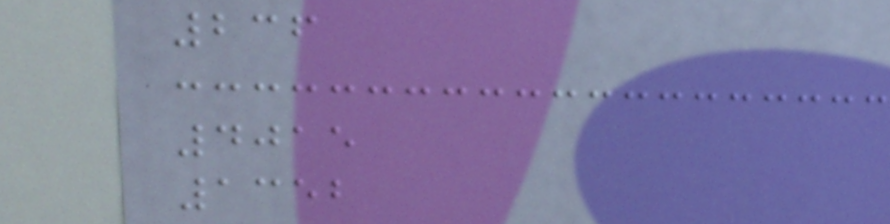236
4015
1352
